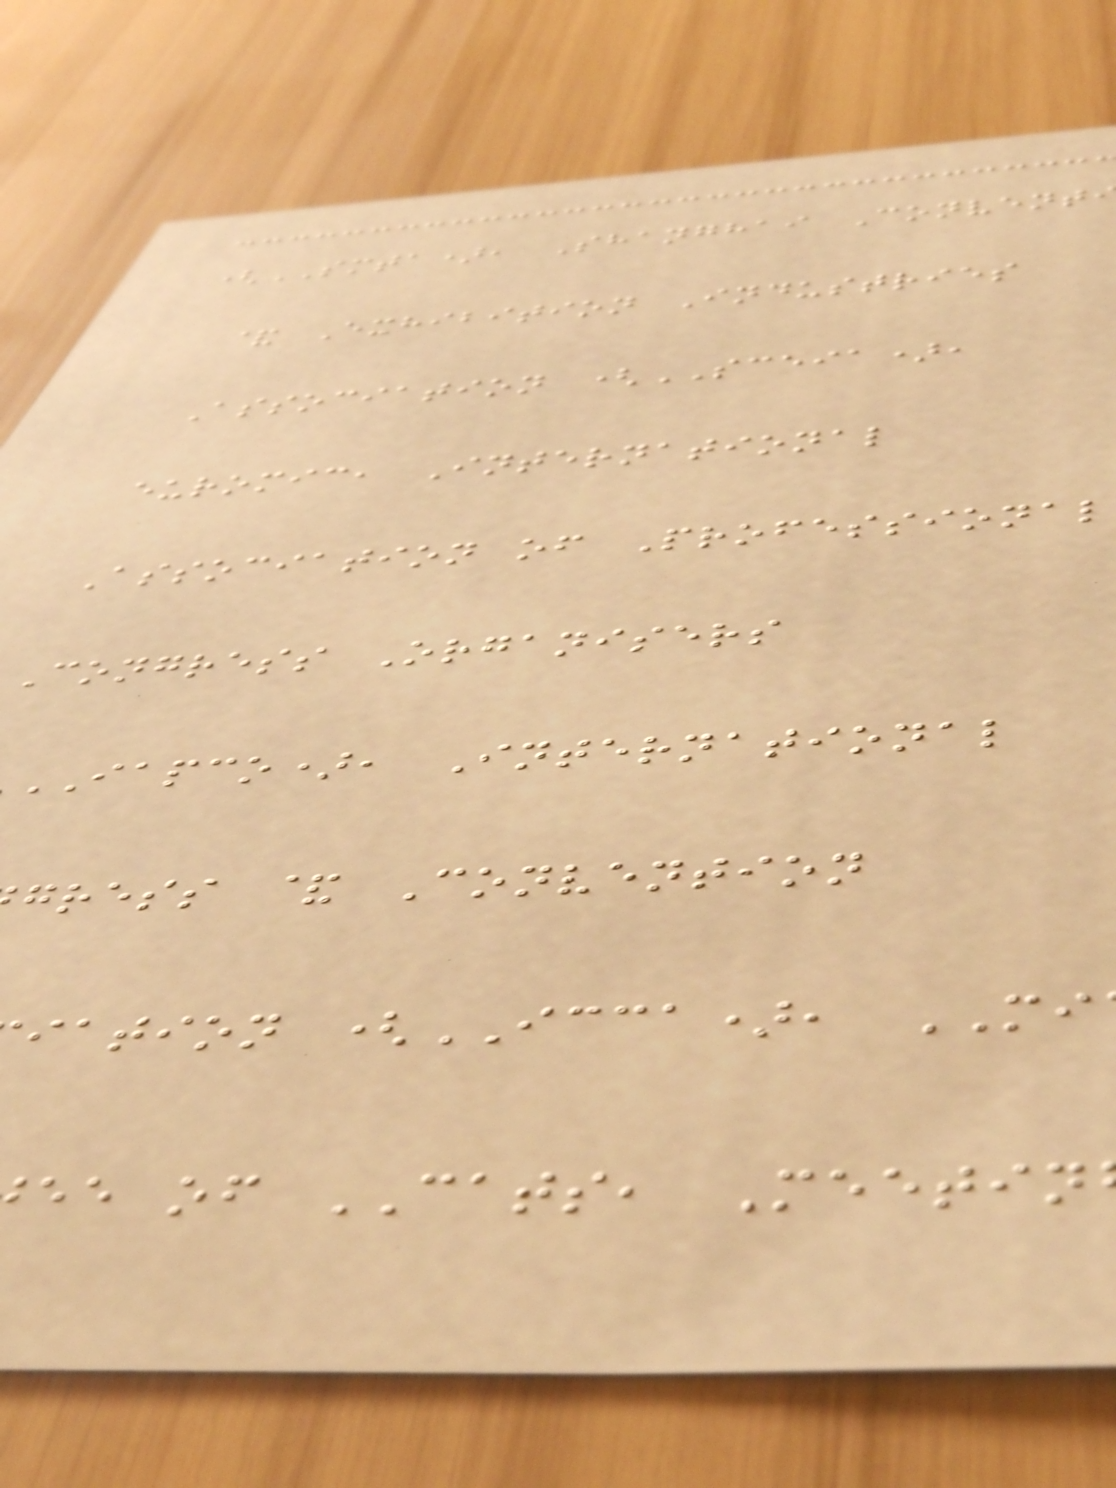(SMTA), Shanghai Convent
& Exhibition Industries
Association (SCEIA),
euromic, International
Association of Professional
Congress Organisers
IAPCO), International
gress & Convention
iation (ICCA), MI
ee of CATS, Meetin
